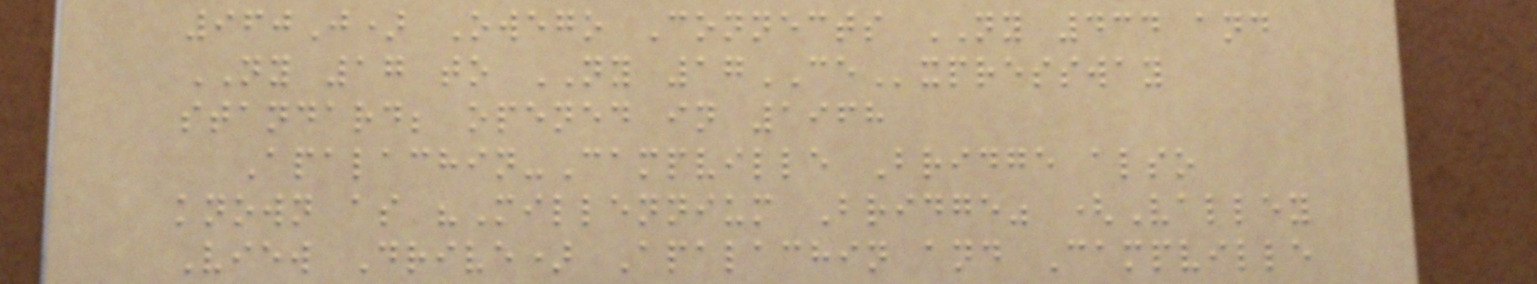960J) Owego Connects NY 434 and
NY 17 to NY 17CExpressway
standard; opened in 1968
Apalachin-Campville Bridge also
known as "Millennium Bridge" (Valley
View Drive) Apalachin and Campville
